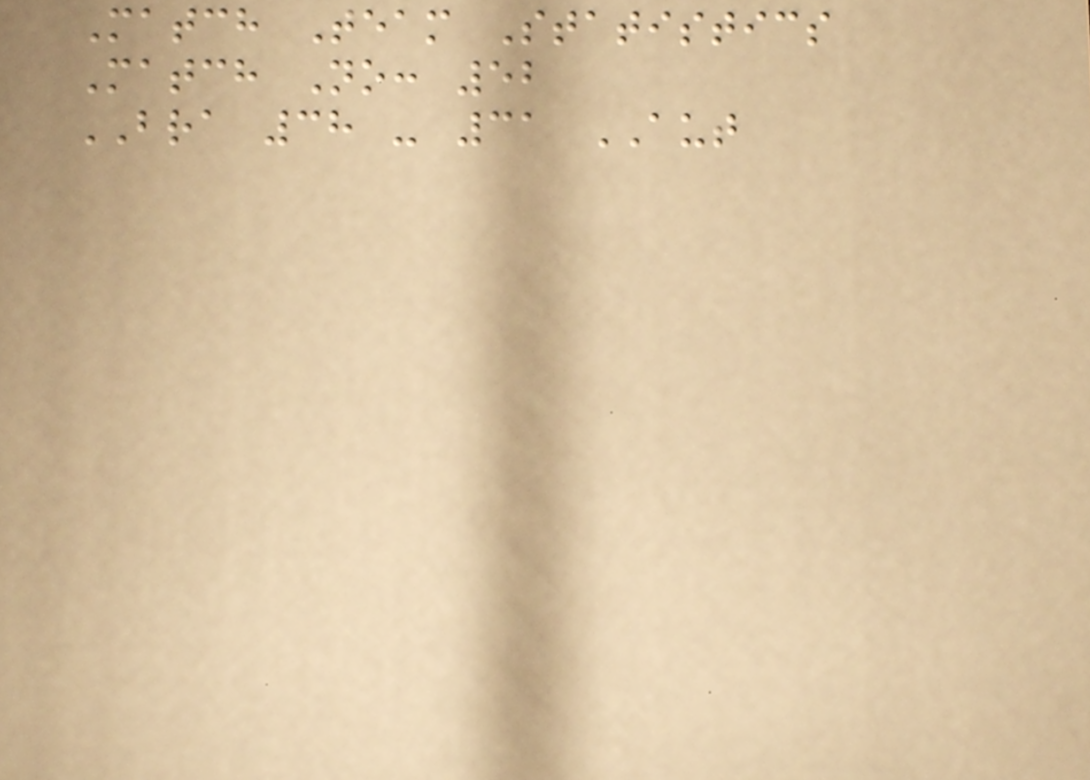Match Team Statistics
Match No: 52
BRA 38 - 31 AUT
